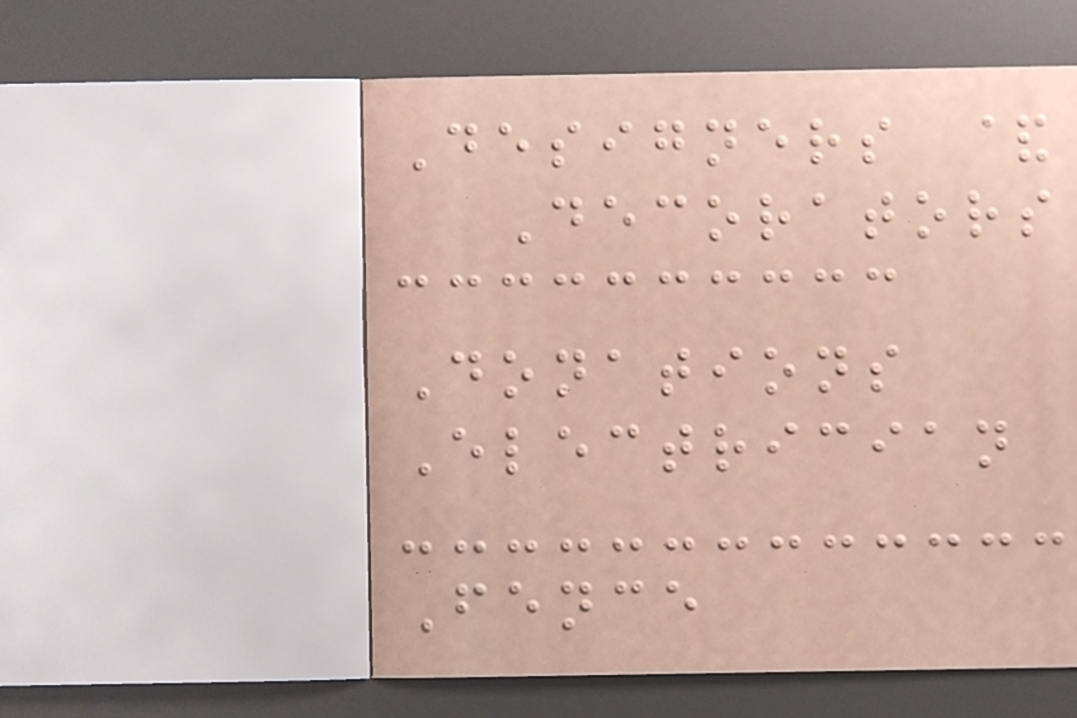Designers &
Decorators
Donations
Electrician
Fence
